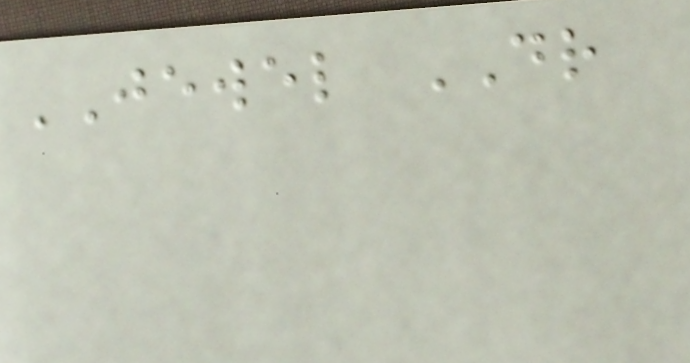JEWEL DR
